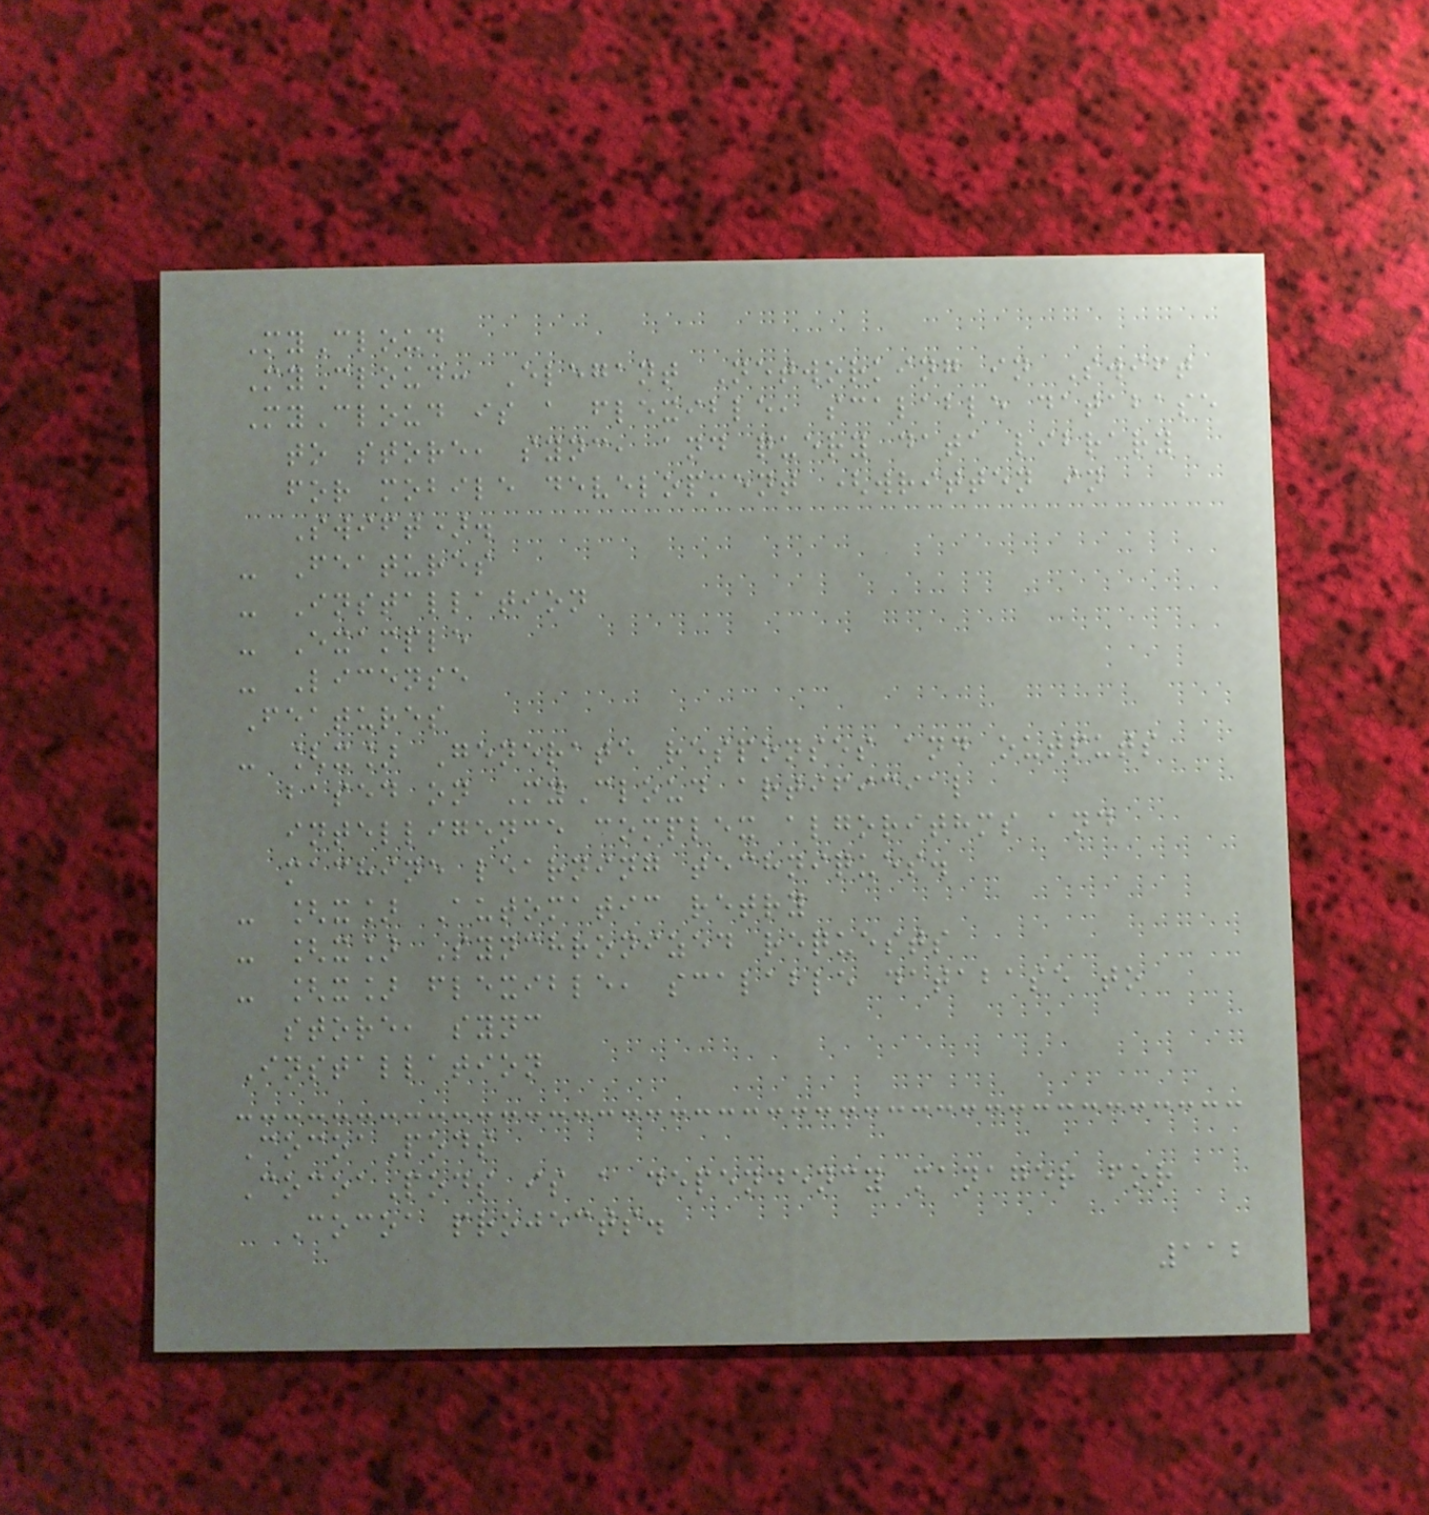MyCloud
MyCloud: Elegant Networking in Swift
MyCloud is a flexible, scalable database
to store, sync, and query data library
for mobile development (written in
Swift).
- Features
- Installation
- Example
- License
Features
- [x] Generate responses and outputs
based on MyCloud artificial
intelligence complex algorithms and
machine learning techniques.
- [x] Automatic retry
- [x] Synchronized requests
- [x] flexible, scalable database to
store, sync
Installation
CocoaPods
CocoaPods is a dependency manager for
Cocoa projects.
112
